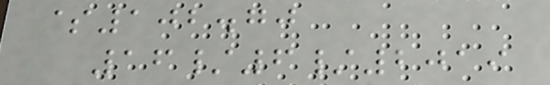$102.70
16/6/2019
